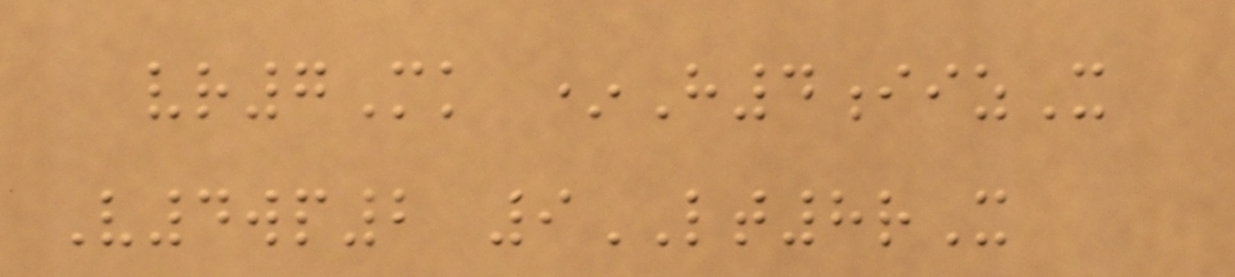vr7Mk *H4iizX
V4wp2 9LT8rX
